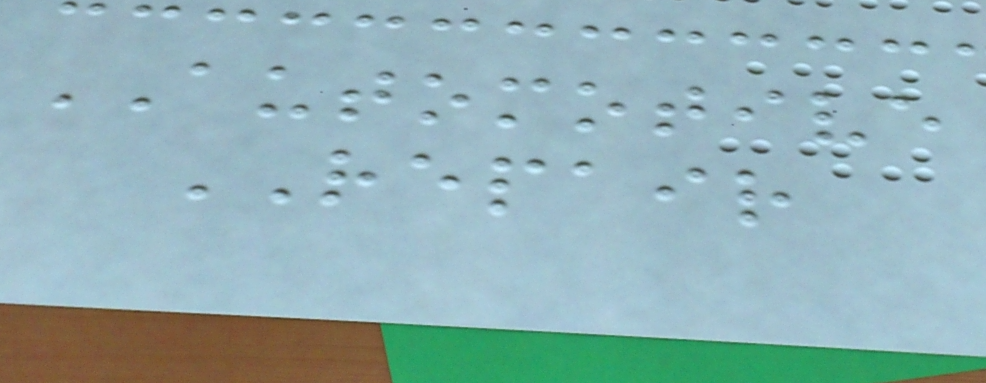AUTOMOTIVE
REPAIR
